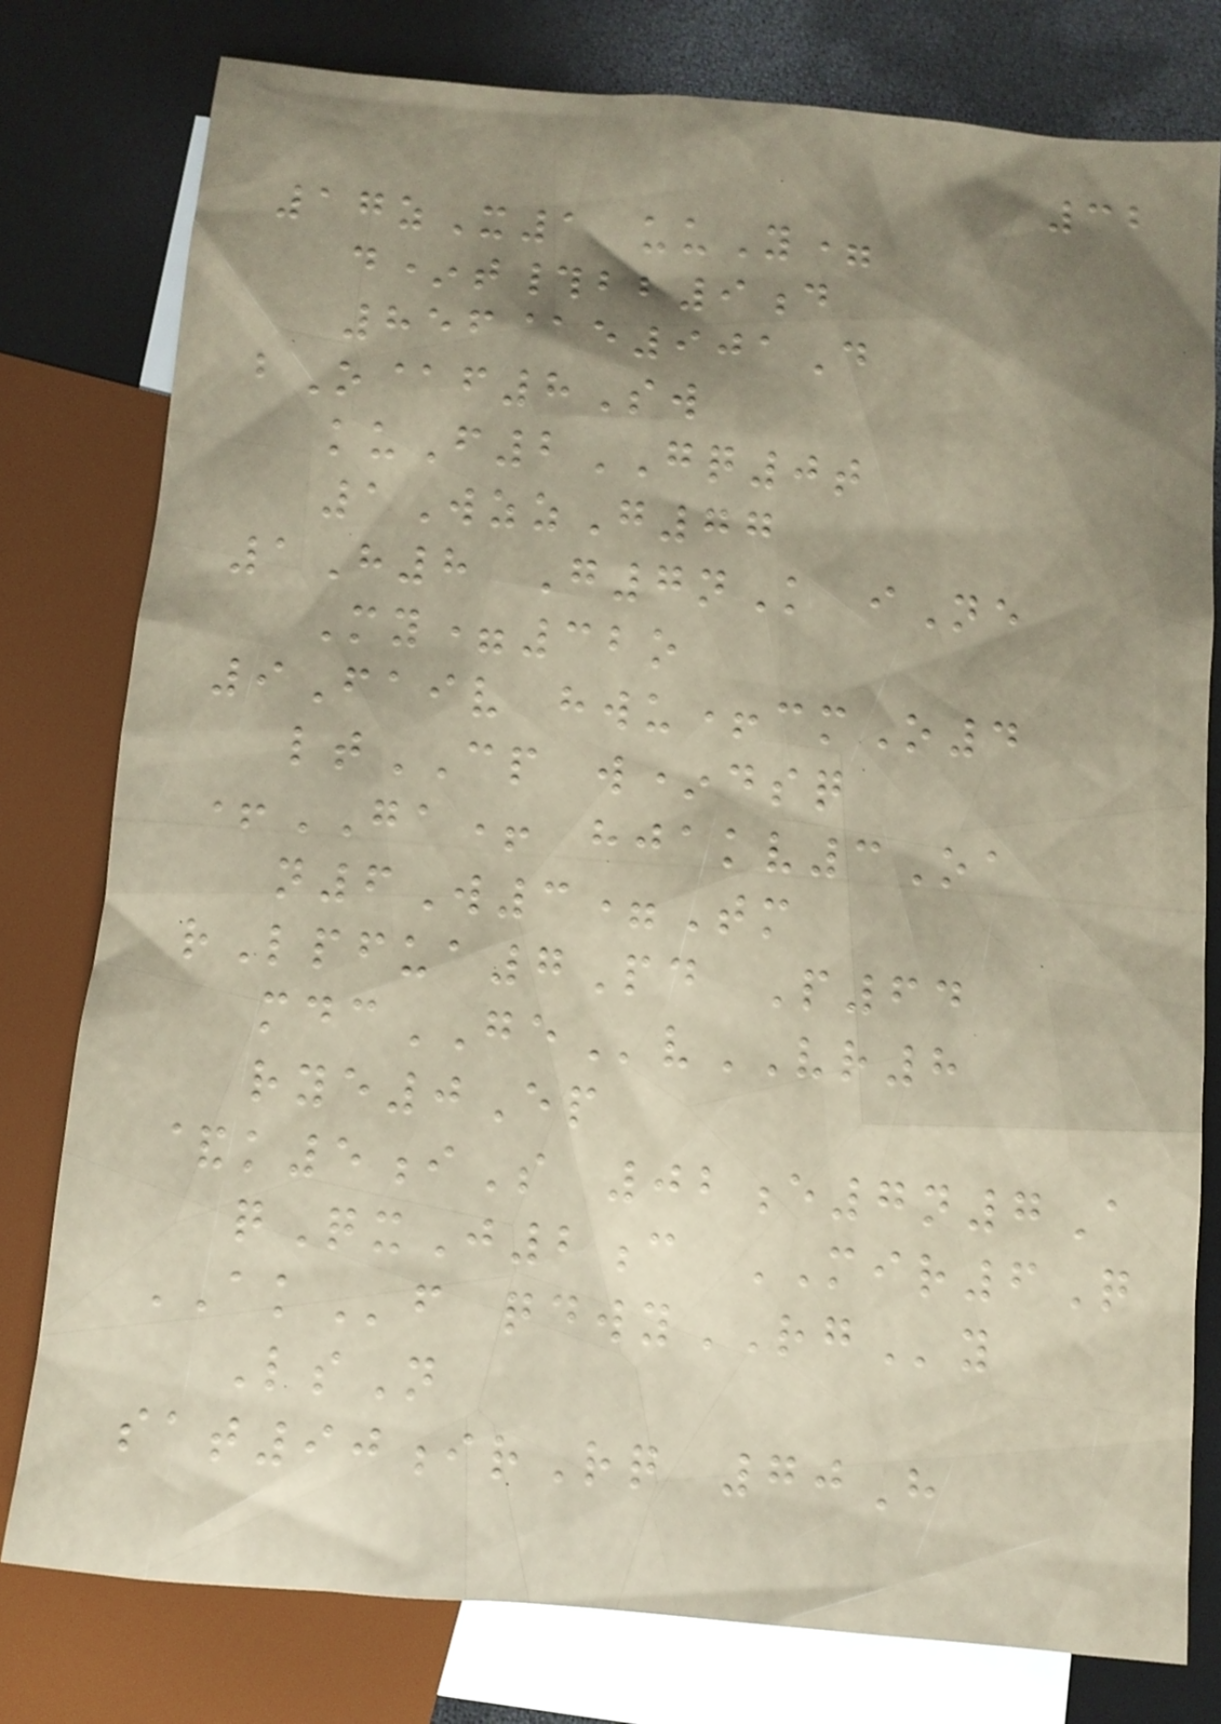32
17zX1 uuY=
d*t#bb9d
856@e901D
bO@f8Sw
kuF2GQ0t
1WzzG77
1H8 G7nK iNe
My=32o
9Faiv hwu+cmO4
ltCP w*dsq
+GA+ hjakv3Oa
n6W3=Tm
rLpfua7Pd P64
mdcGEvVR8
rye0Ep
&k5iS 02e7n7A
qQxJ2c MIR6Q
AKf qdwyRGy
LsN
sat90irRq 70H
